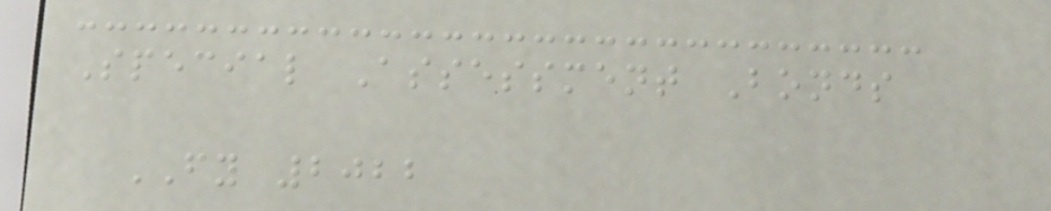Special Assessment Bonds
FY 2022
